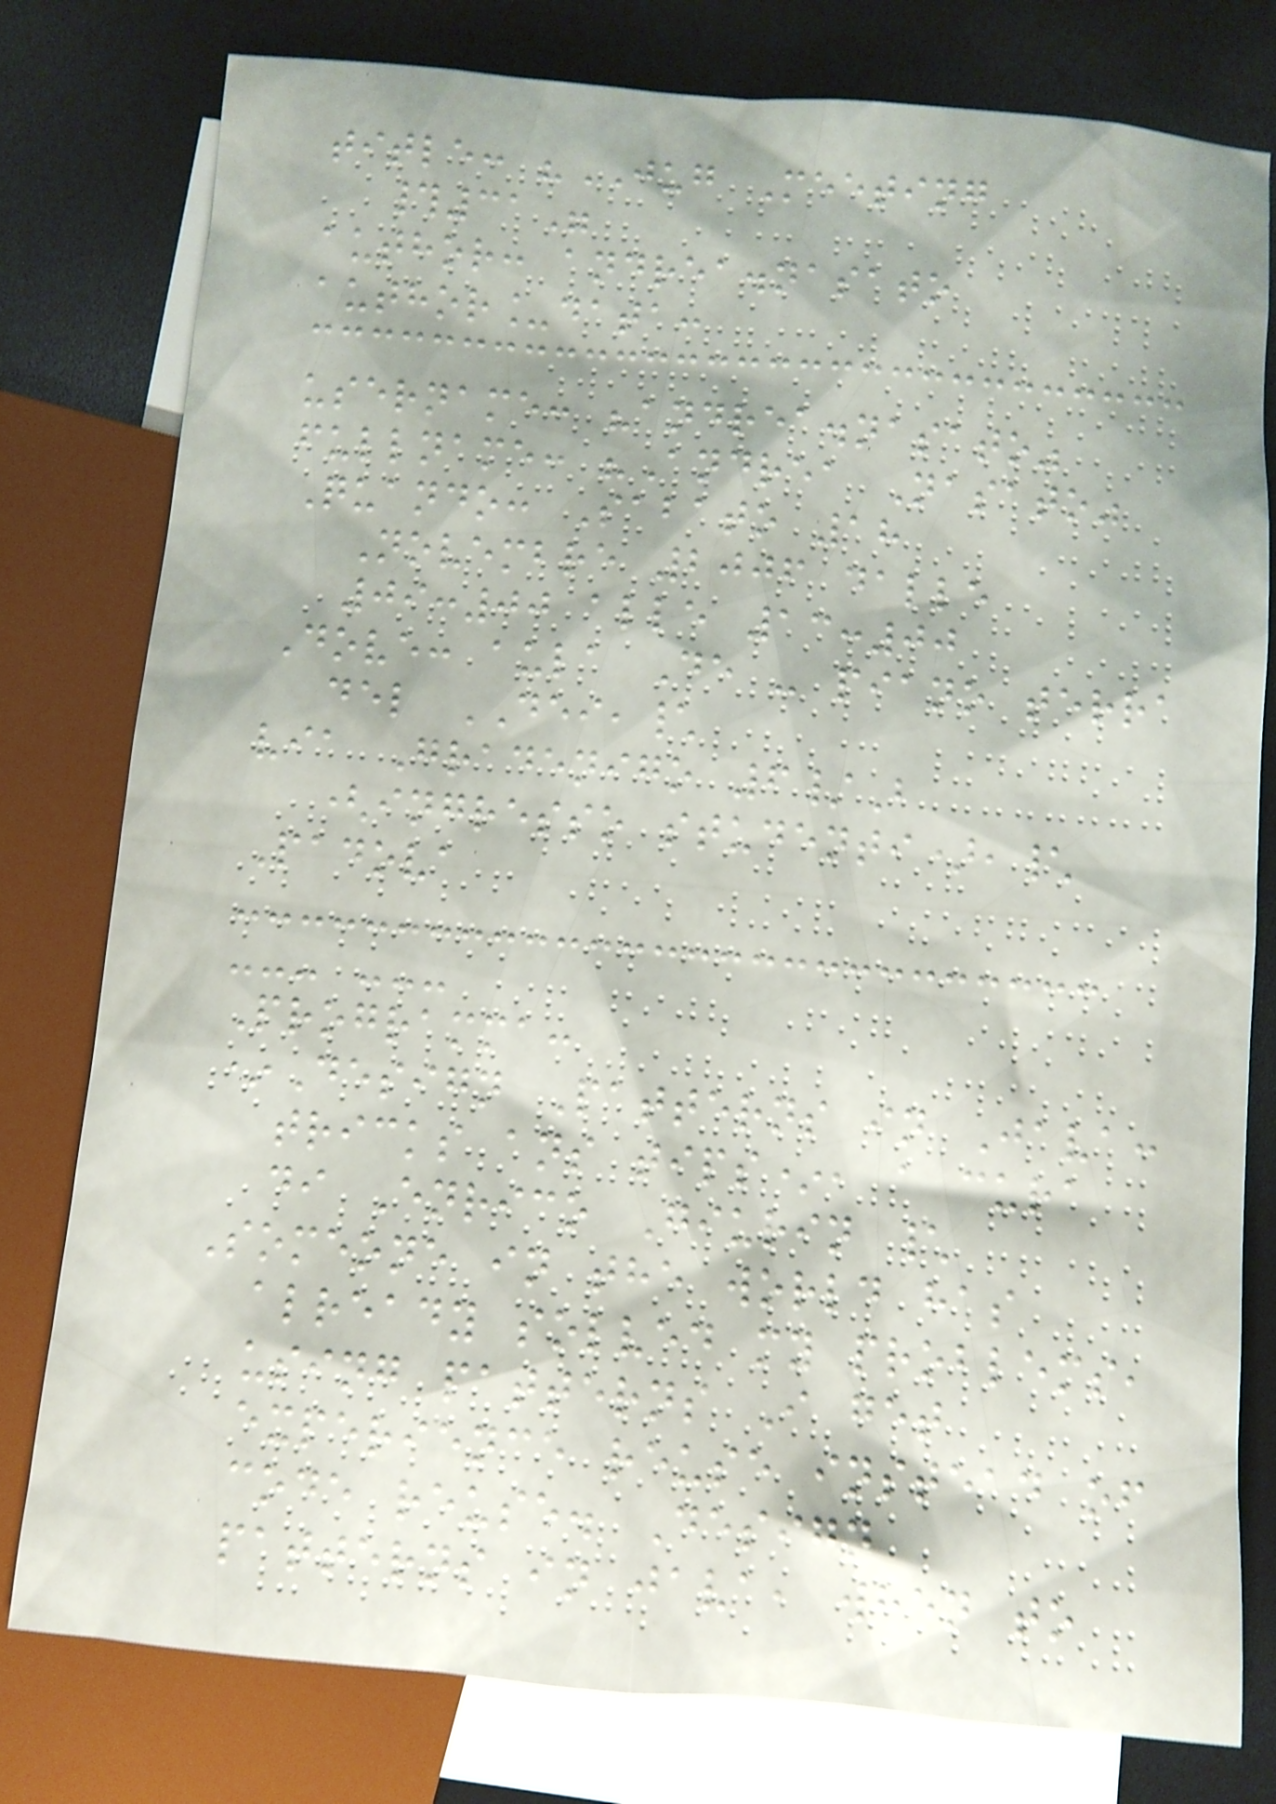title: "JUG Meeting
#31"
author: andrea.nasato
author_data:
username: "andrea.nasato"
fullname: "Andrea Nasato"
Quando: Sabato 18
Novembre 2006 dalle
09:00 alle 13:00
Dove: aula De - piano terra
del DEI,\
via Gradenigo 6/B
(ingresso studenti),\
Padova
--- ---
Programma:
*Design Patterns in Java:
tricks ans tips*, a cura
di Enrico Giurin \
Someone in the world has
already solved my problems,
using patterns I get
experience reuse instead of
code reuse. Design
patterns in java, when to
